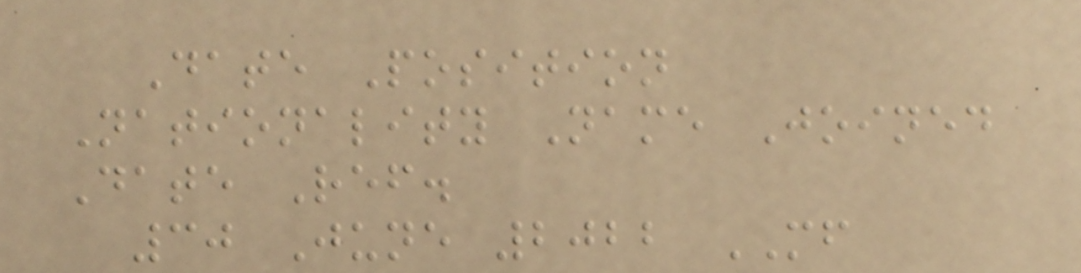Date Position
Nationality Name Joined
Date Ref.
30 June 2022 MF
